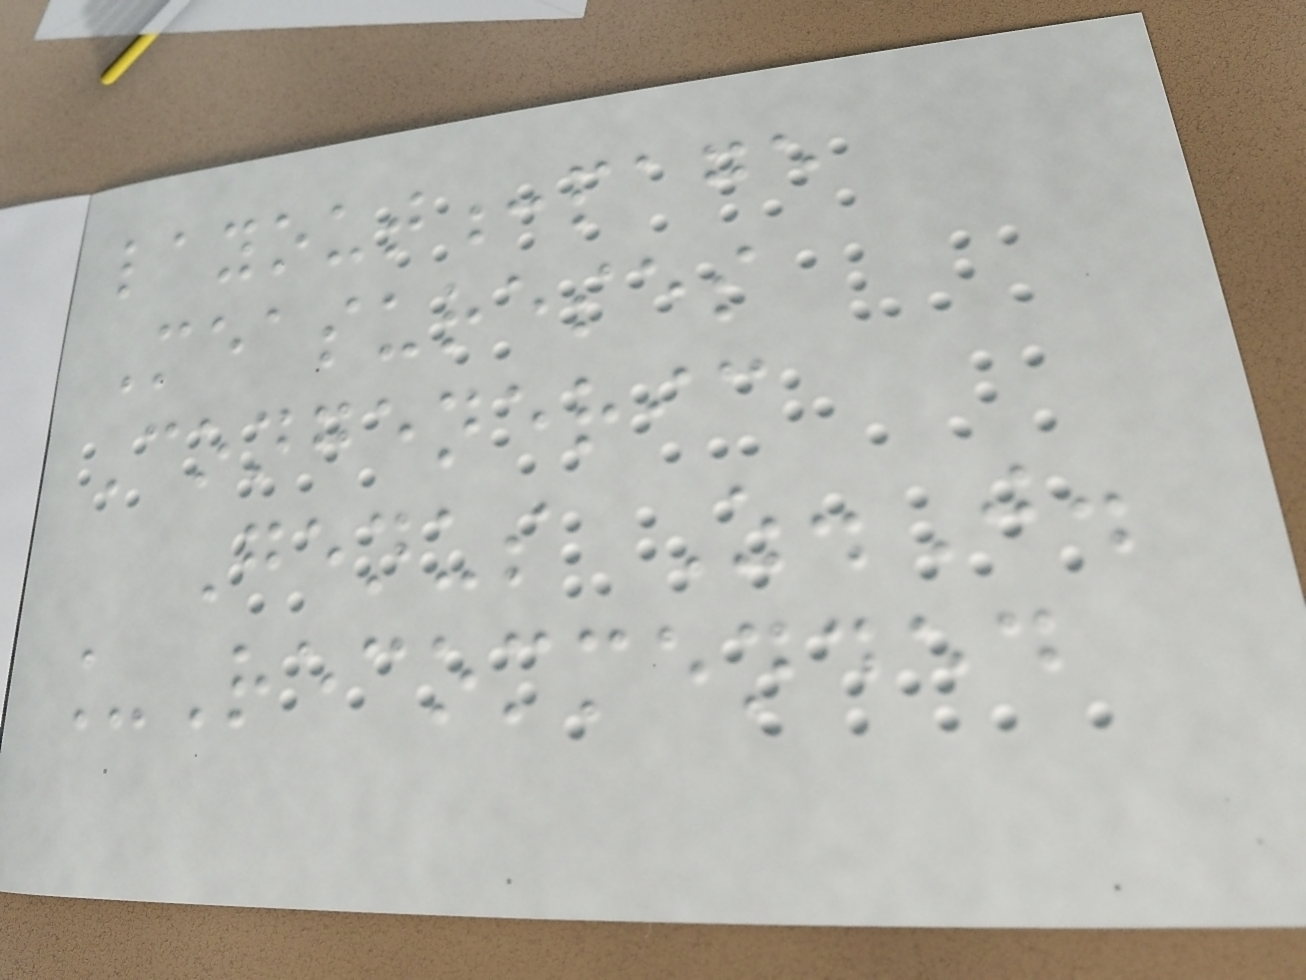layout:page
Measureses
Congeneric
Genus Z.J.
_Recommended
